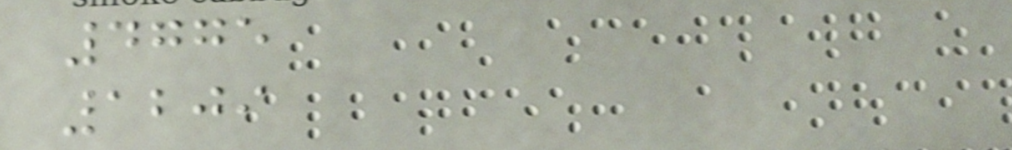4775
1209
